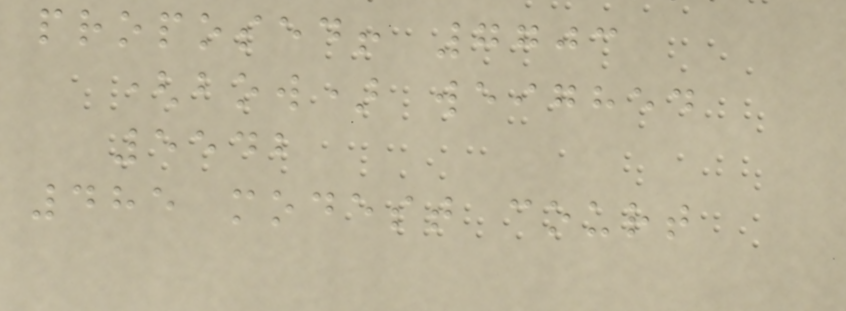proposed! 7703
(bow) weighed
5542
485 modest court
